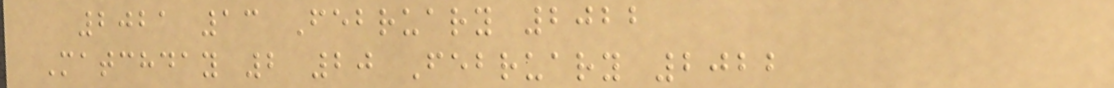2021 13 February 2022
Matchday 2 20 February 2022
